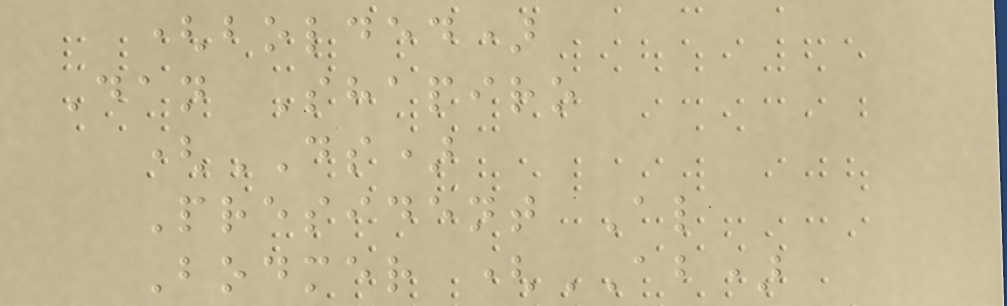(bolded)
Dan Shapiro
(DS)
President Al
Bodmer (AB)
